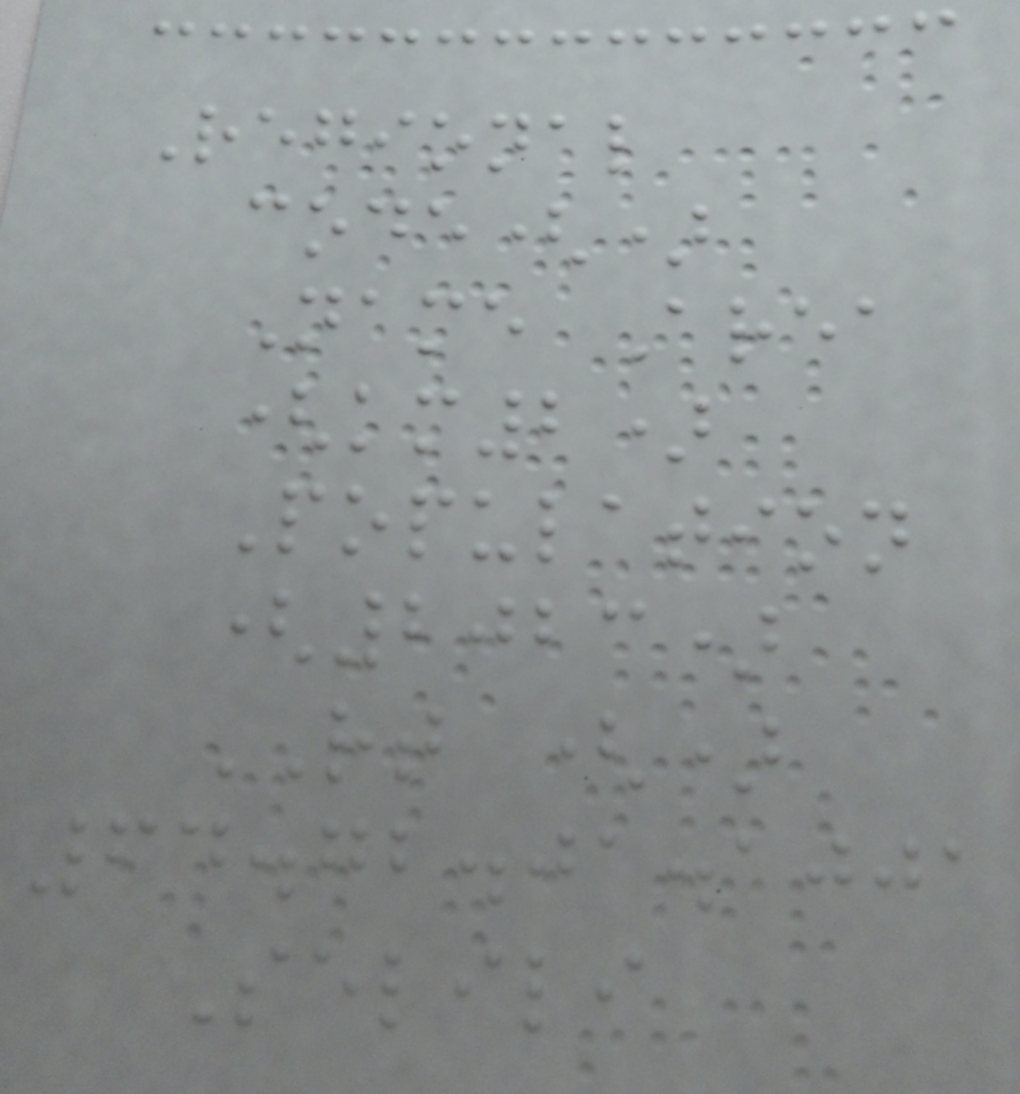Regional
code()
Name Area
(km2)
Population
(2023)
RT ()
64.72.01.1001
Selili
